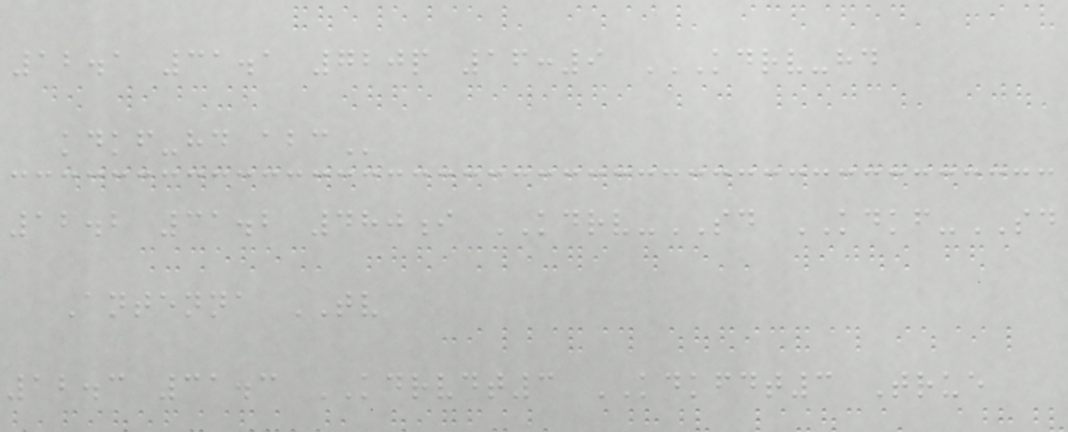12.1 31.1 720p 16:9 KDRV-HD
KDKF-HD ABC
12.2 31.2 480i KDRV-SD KDKF-SD
Antenna TV
12.3 31.3 KDRVDT3 KDKFDT3 True
